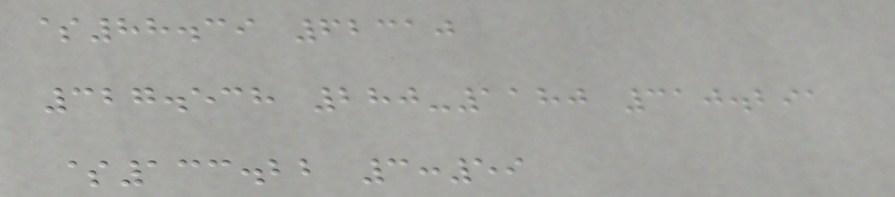$88.39 62310
327.538 280-1180 310.291
$133.22 3:59
